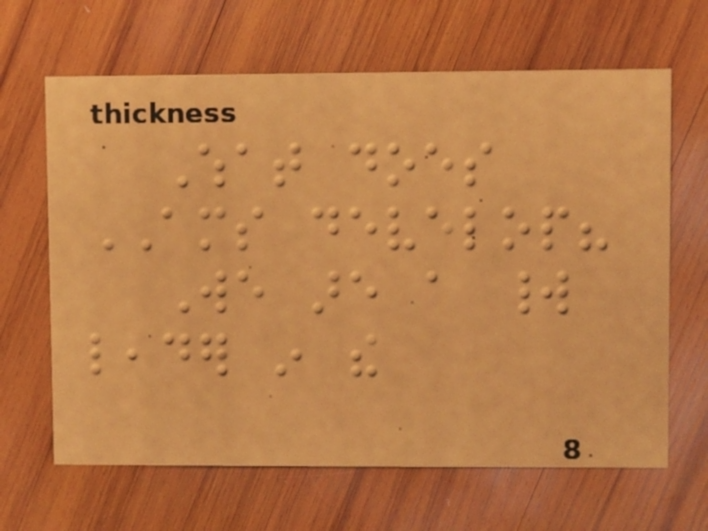What does
AMS develop?
We are a world
leader in the
